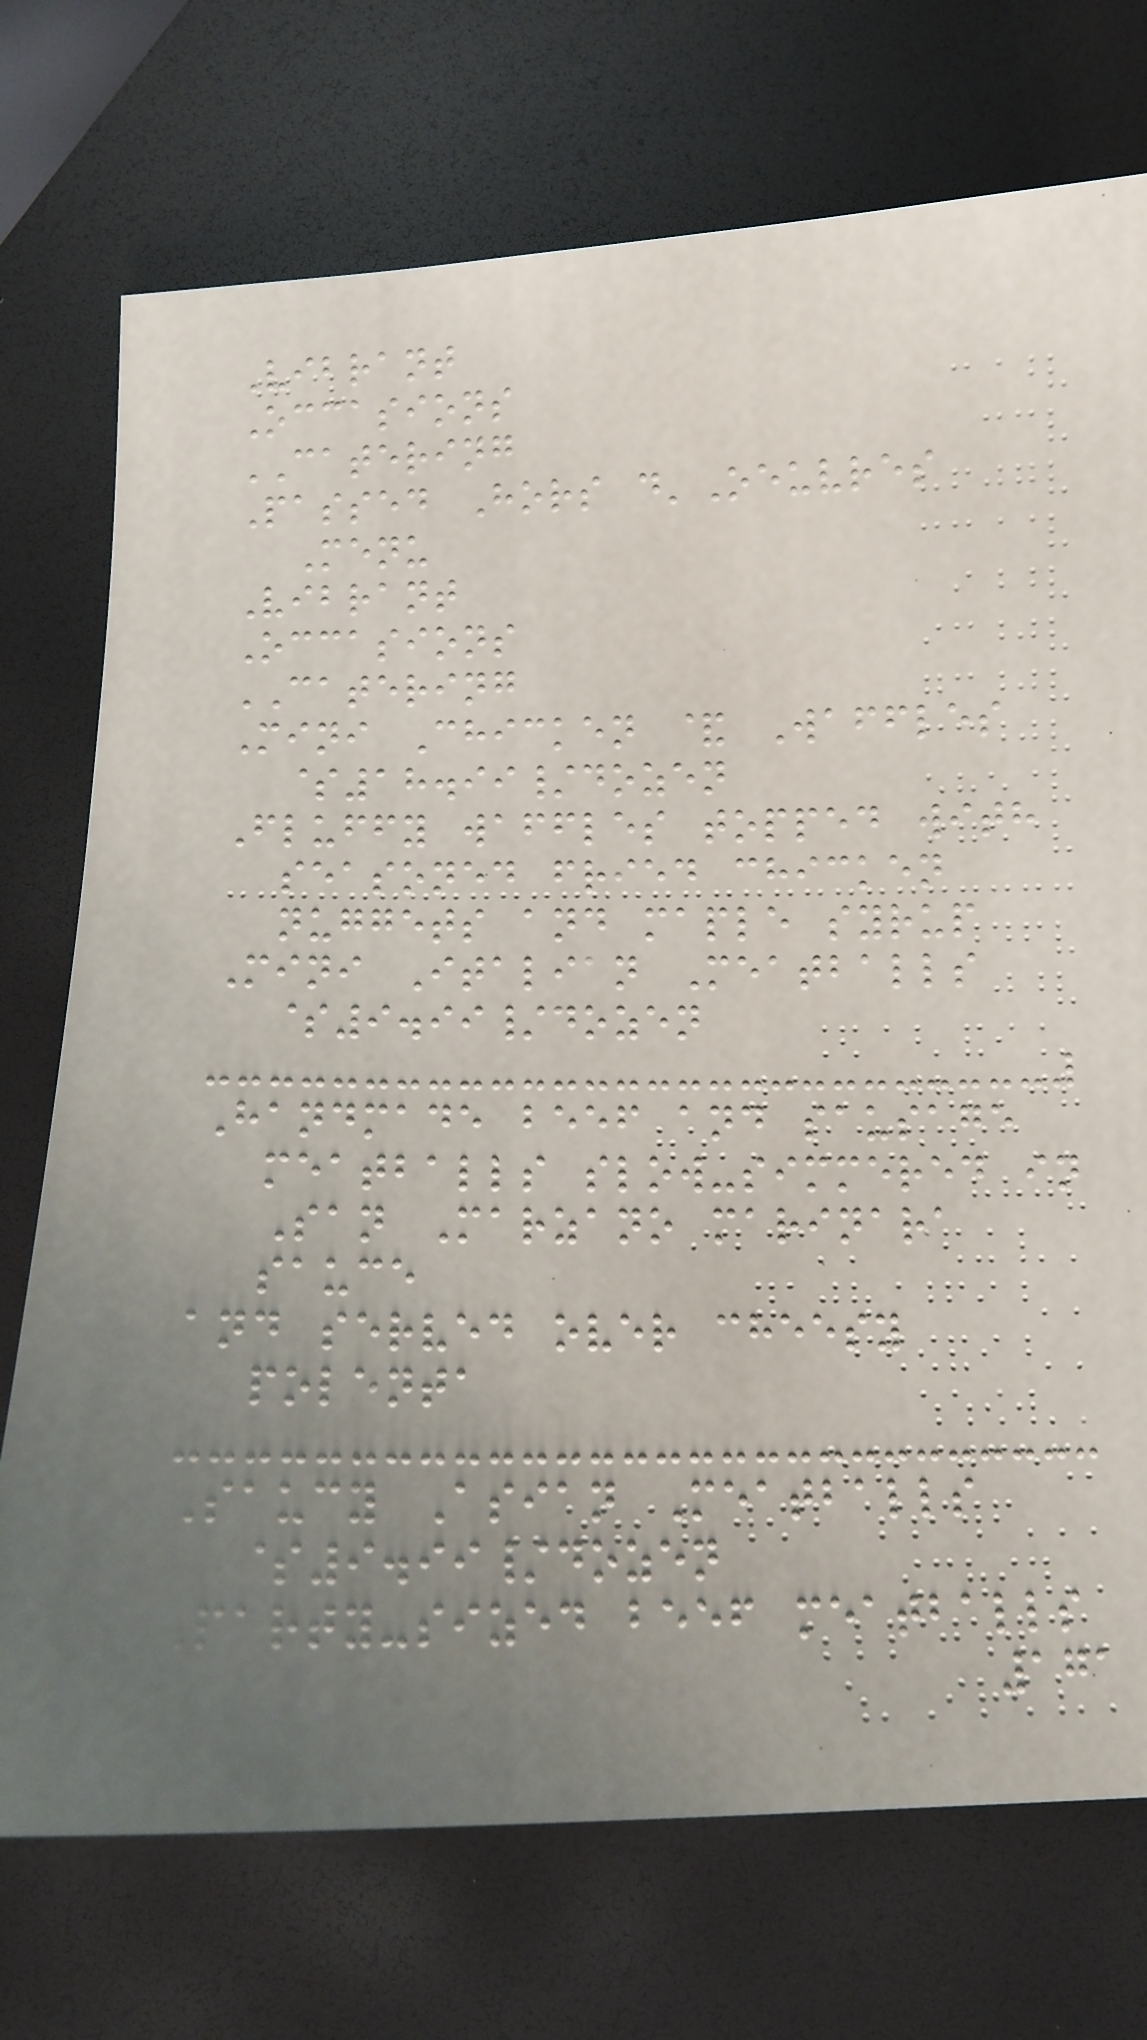Vibrant
Occasions
CATERING
Passed Hors d'Oeuvres
Menu
Vibrant
Occasions
CATERING
Mini Chicken & Waffles
$18.99/dozen
Fluffy waffles topped with
seasoned fried chicken
nuggets and maple syrup
Mini Italian Meatballs
$9.99/dozen
Handmade beef and sausage
meatballs slow-simmered in
San Marzano marinara
sauce
and served over cheesy
polenta
Saucy Asian Meatballs
$9.99/dozen
Party-sized beef meatballs
171
